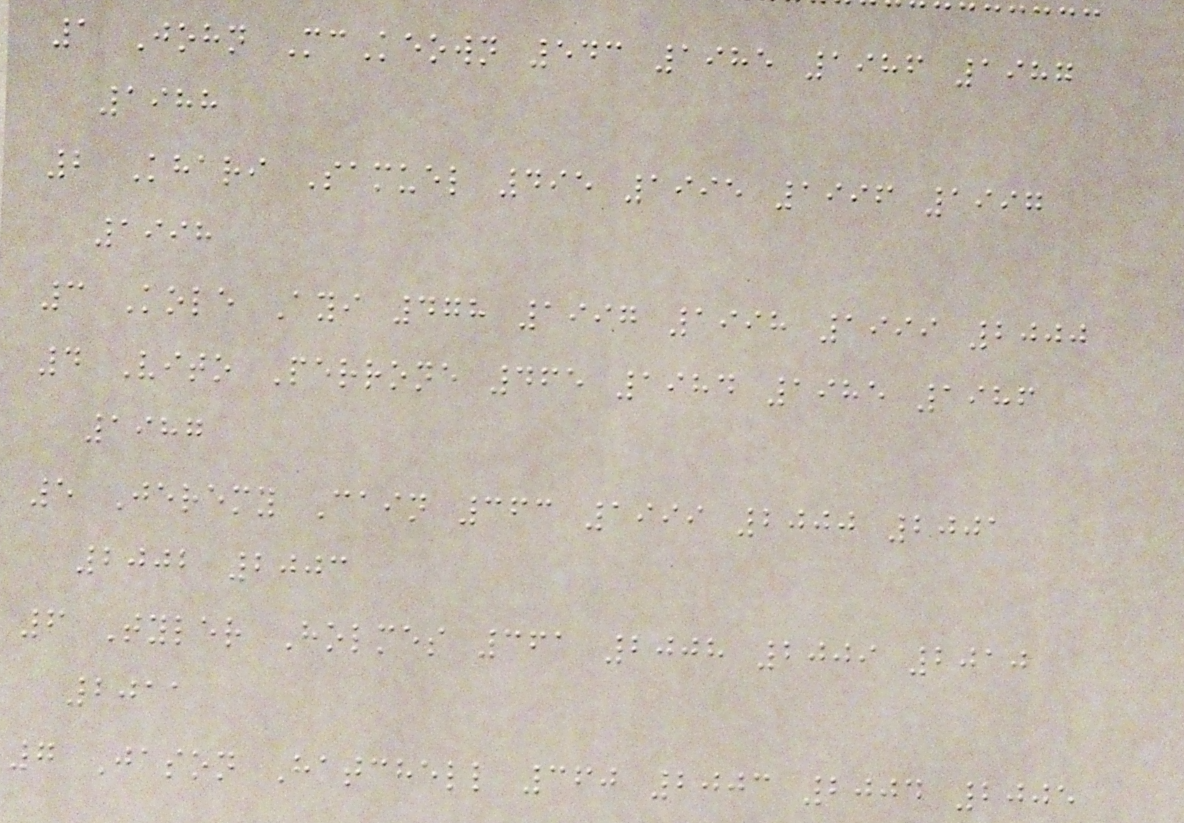1 John McKeown 543 1985 1986 1987
1988
2 Khari Samuel 495 1995 1996 1997
1998
3 Kole Ayi 478 1997 1998 1999 2000
4 Vito Perrone 465 1984 1985 1986
1987
5 Jeremy Cain 363 1999 2000 2001
2002 2003
6 Tyler Holmes 361 2008 2009 2010
2011
7 Jason Hatchell 360 2003 2004 2005
